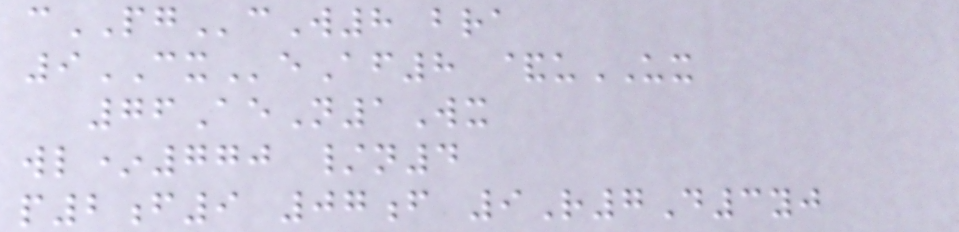cPGcW8 bra
9CXeAf8 &uUX
76AeN1Wx
wl*770 /n4
p2f9 07f 9R7D3yj
